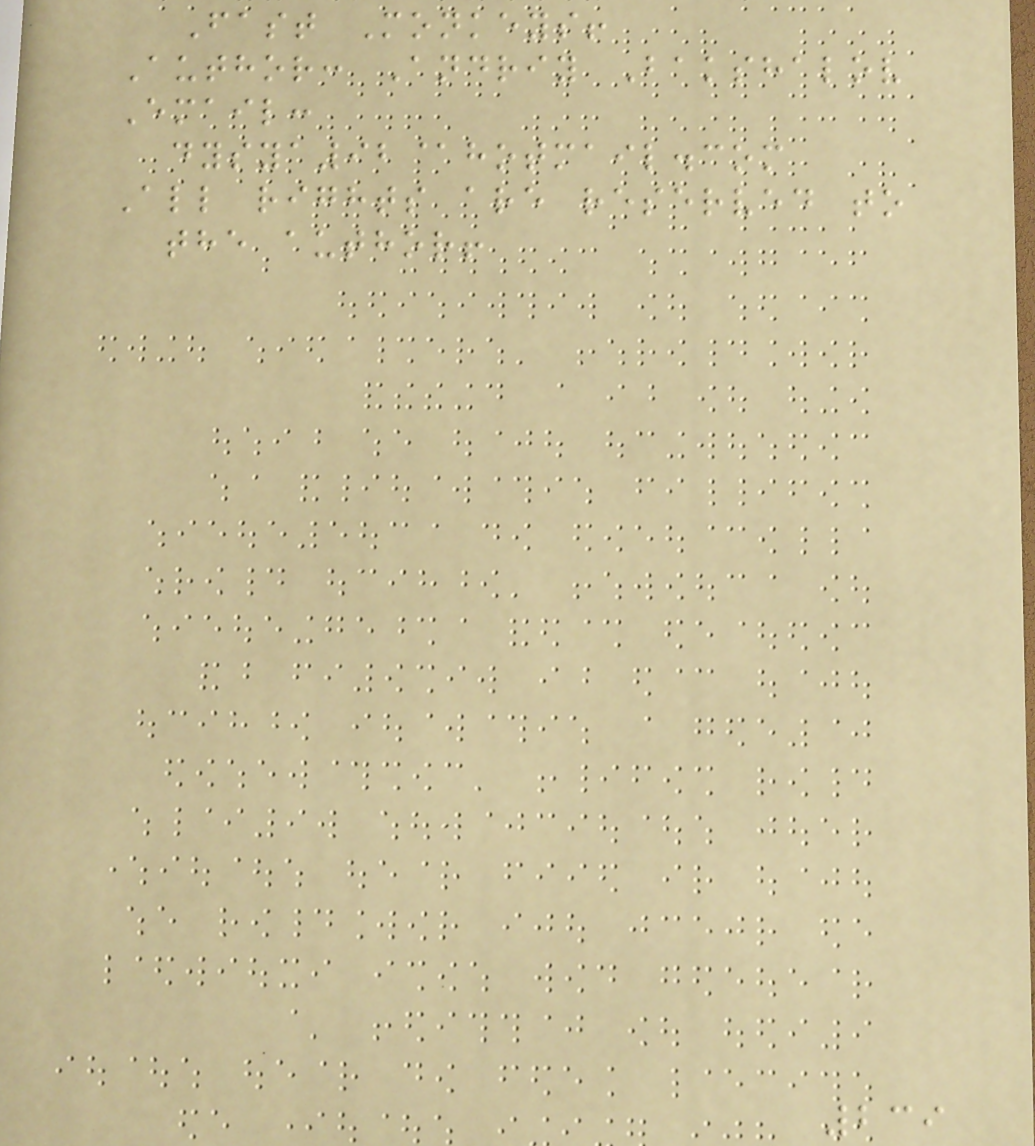Fast Monkeys!
Author: Andriy Bakshalov
Email:
dysya92@hotmail.com
All rights are reserved to
the author!
239
